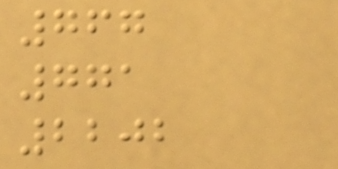767
771
2202
